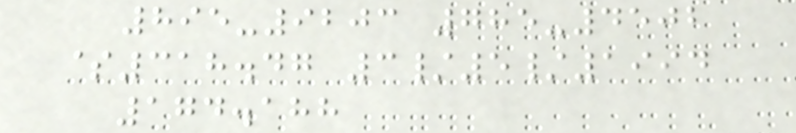895-9203 785-4502
$318.47 3/5/1994
174.188
